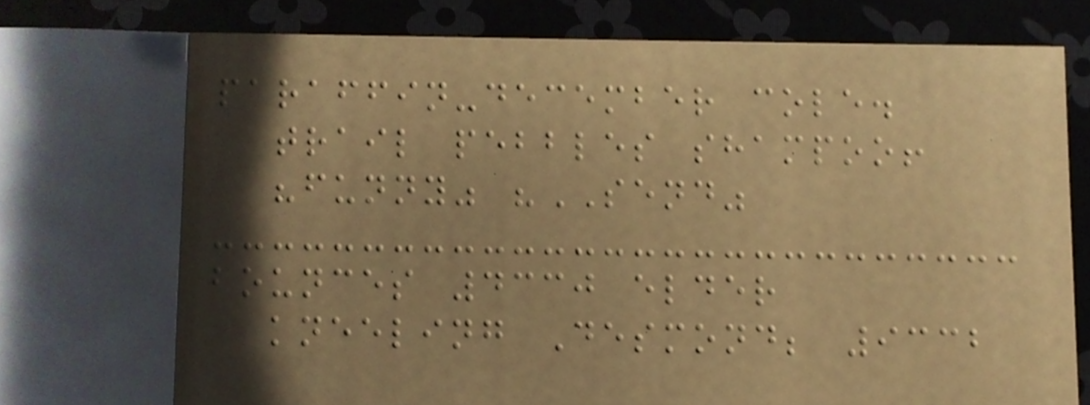paraffin-december cole.
trail pebbles shampoo!
"funny" "SEND"
bounces 4330 elder
kneeling Desmond; 9332
